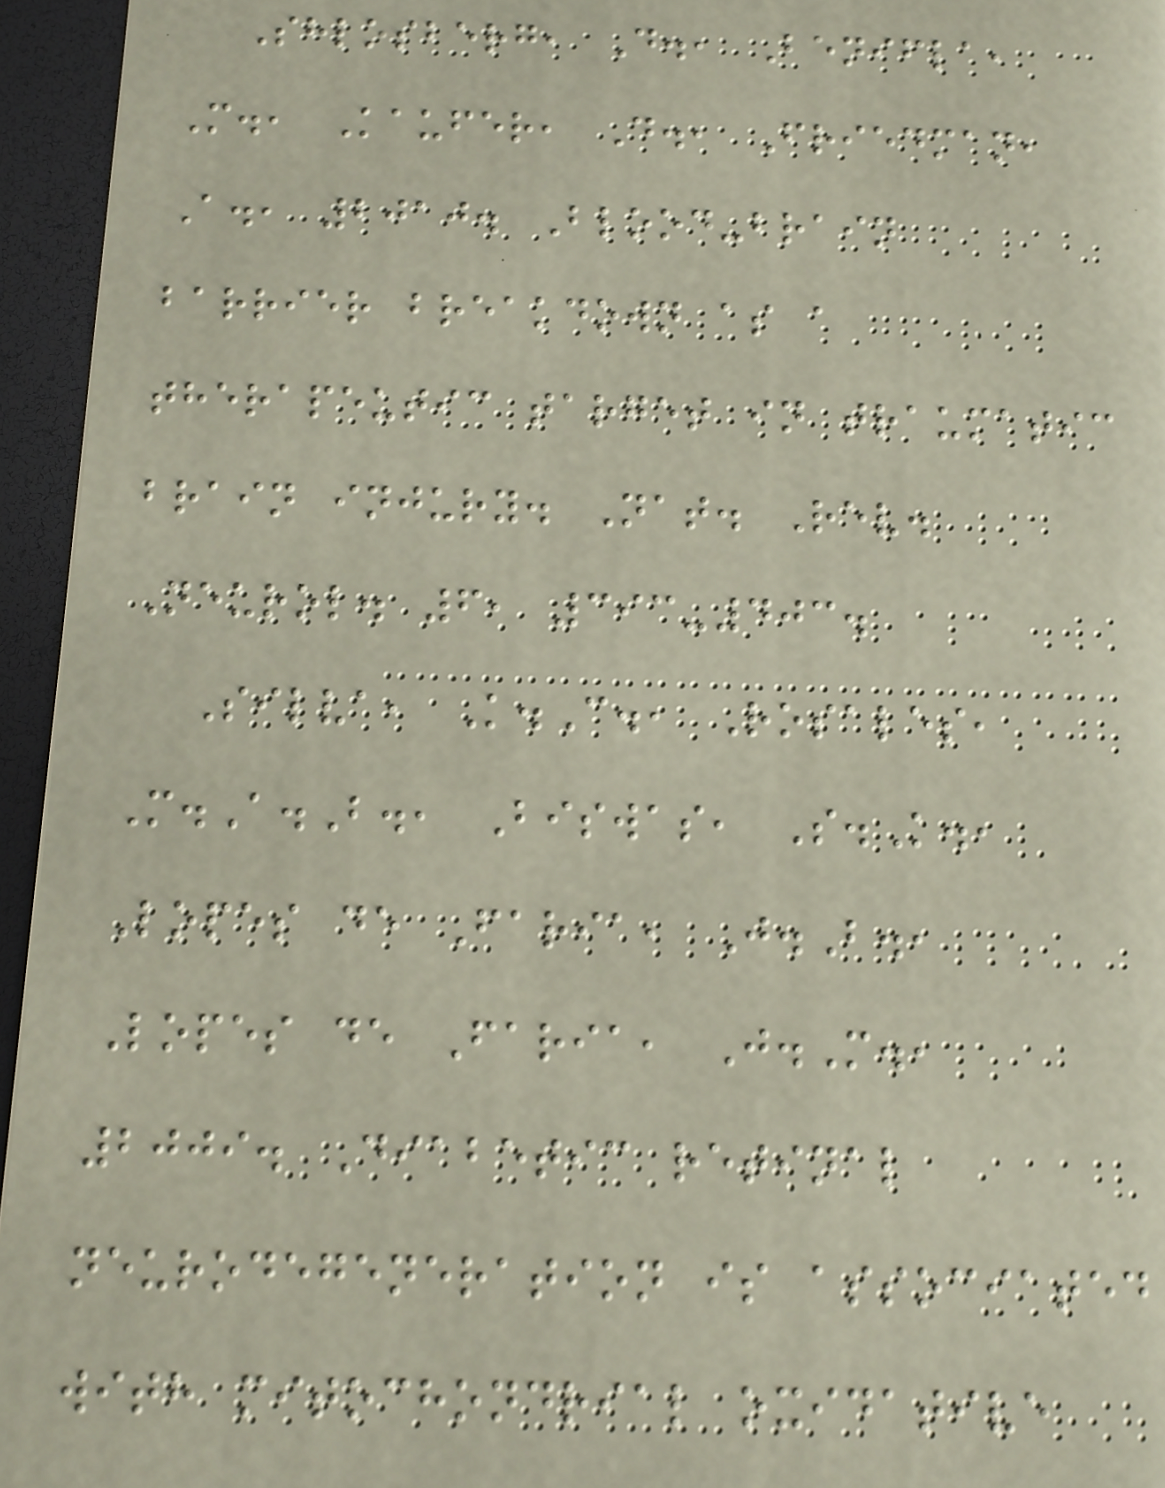Shlosberg, D., Benifla,
M., Kaufer, D., Friedman,
A., 2010. Blood-brain
barrier breakdown as a
therapeutic target in traumatic
brain injury. Nat. Rev.
Neurol. 6, 393-403.
Silva, K.C., Rosales,
M.A.B., Biswas, S.K.,
Lopes de Faria, J.B.,
Lopes de Faria, J.M.,
2009. Diabetic retinal
neurodegeneration is associated
with mitochondrial oxidative
